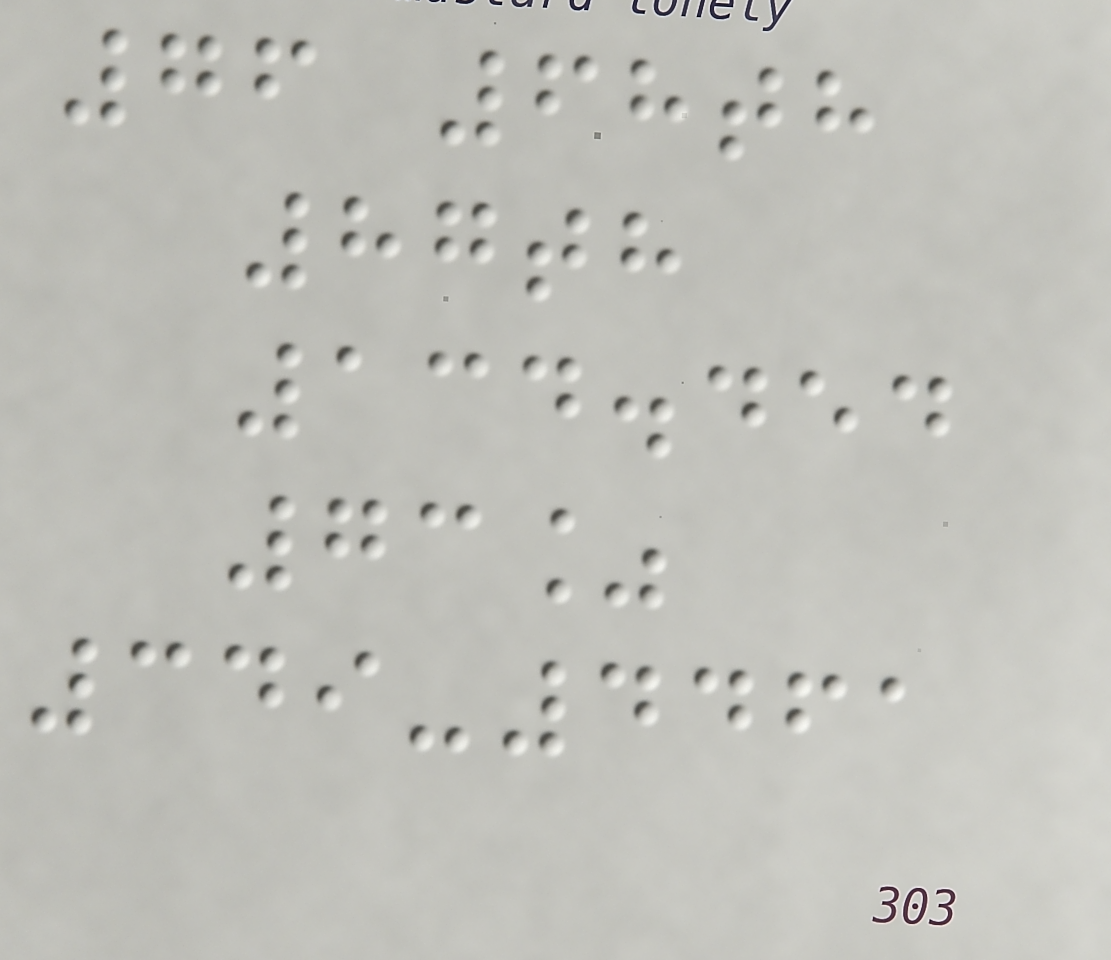76 68th
87th
134.454
73%
349-4461
